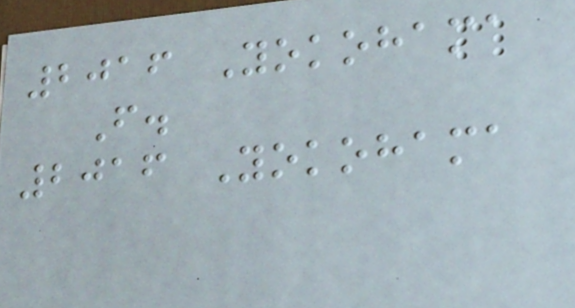2016 Yokohama
F.
2016 Yokohama
